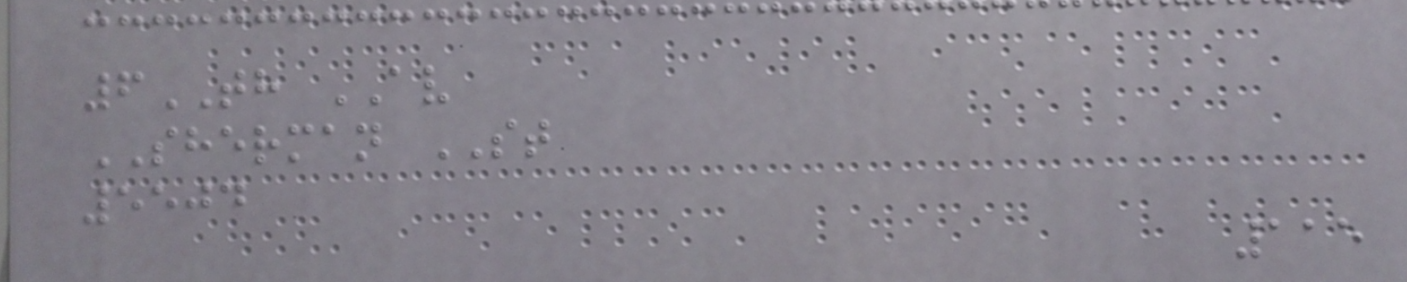6TH AV
SHERMAN ST
5504
115
